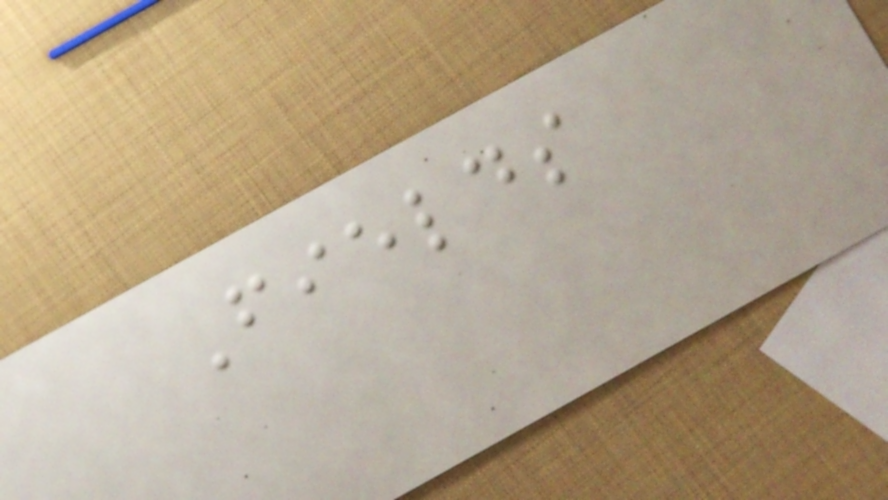Fields
